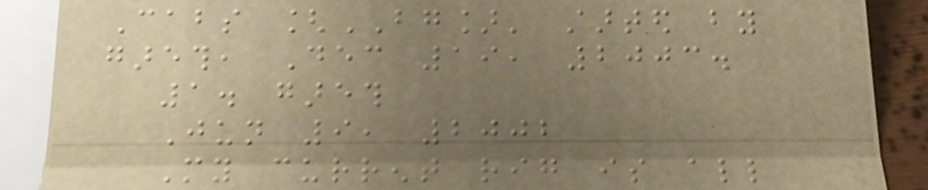Cabs [BG]' started by
gareth, Dec 19, 2003.
1. gareth
Jun 9, 2002
My current rig is all
